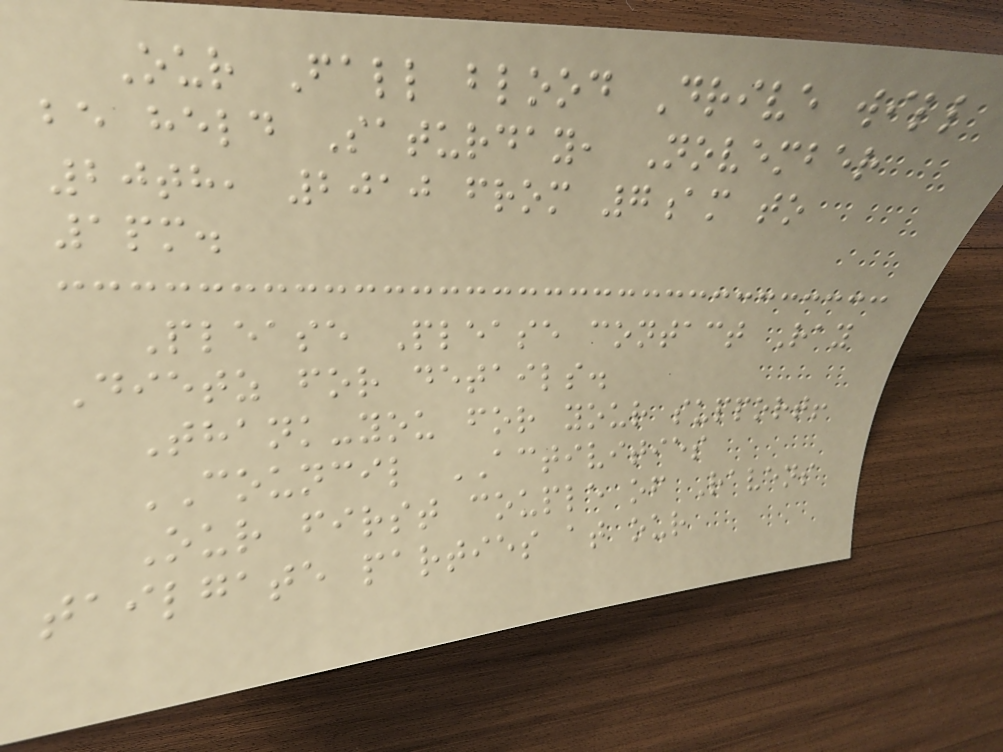Our Fall blood Drive will
be held Saturday, November
20th, 2010 from 7am to
1pm.
Please Please contact Ray
Dietz for details.
Thank-you for your support!
COUNCIL ACTIVITIES
Our first couple of Ravens
tailgate parties at our
